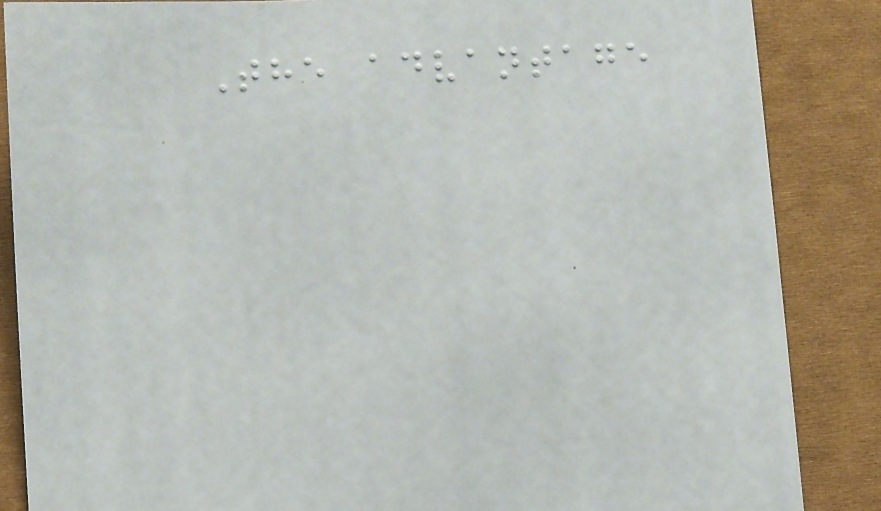The advantage
